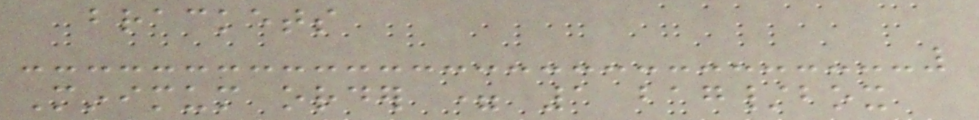brackets
Minimum order = 1 bag/box
